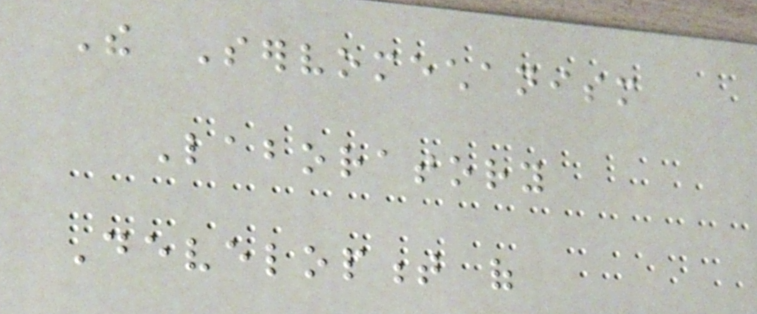The Servomechanism
Laboratory
Development of
